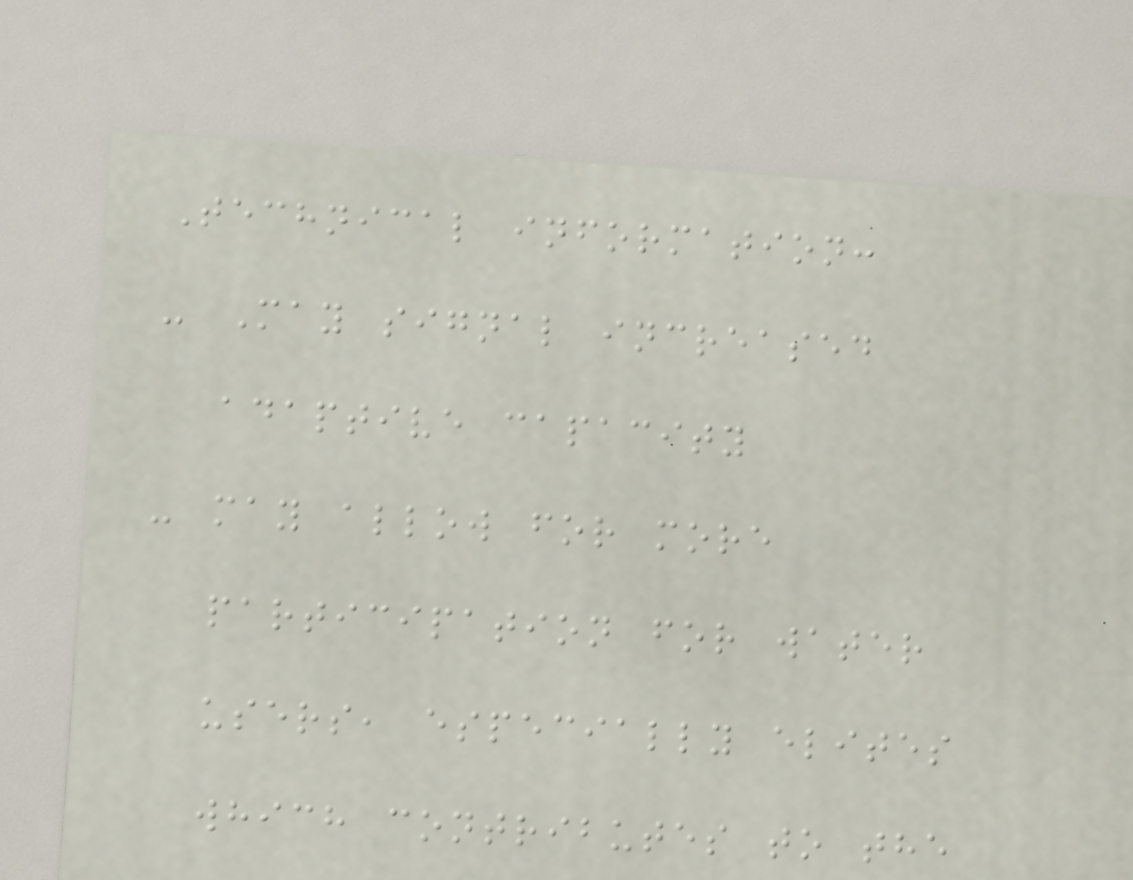Technical information:
- May signal increased
adaptive capacity
- may allow for more
participation for water
users, especially elites
which contributes to the
